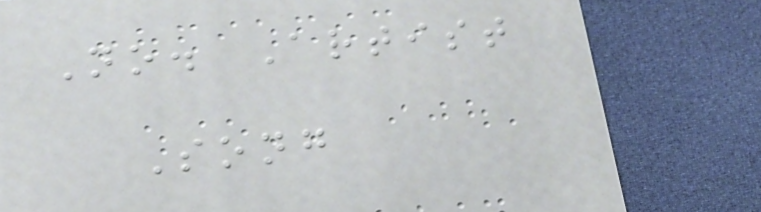No. Artist
Song
